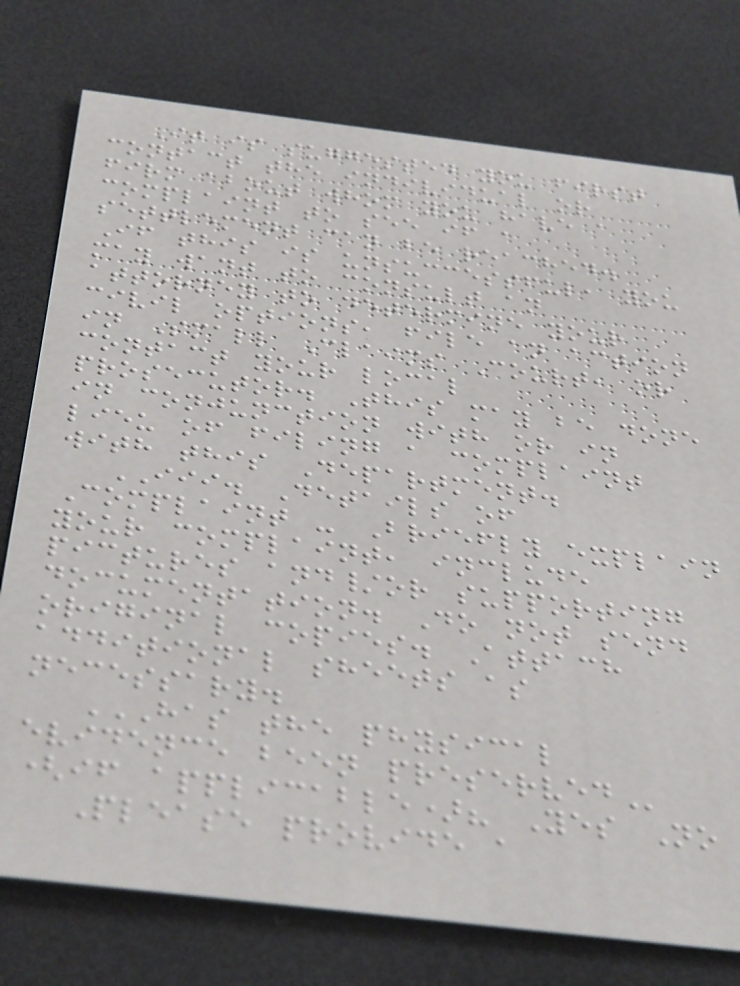It is suggested you first
contact the individual or
firm about whom you have a
complaint to see if a
settlement can be reached.
If this is unsuccessful, you
may want to consult an
attorney to determine your
civil options, file an action
in Small Claims Court, or
contact your local
prosecutor. This may be done
in conjunction with or in
lieu of filing a complaint
with this Department.
III. Details of
Complaint - Briefly explain
your complaint, include
pictures and/or supporting
documentation. Do not send
original copies. Attach
additional sheets as
necessary.
HAS THE PHYSICAL
EVIDENCE BEEN PRESERVED
(if applicable)? Yes No
Please provide a
